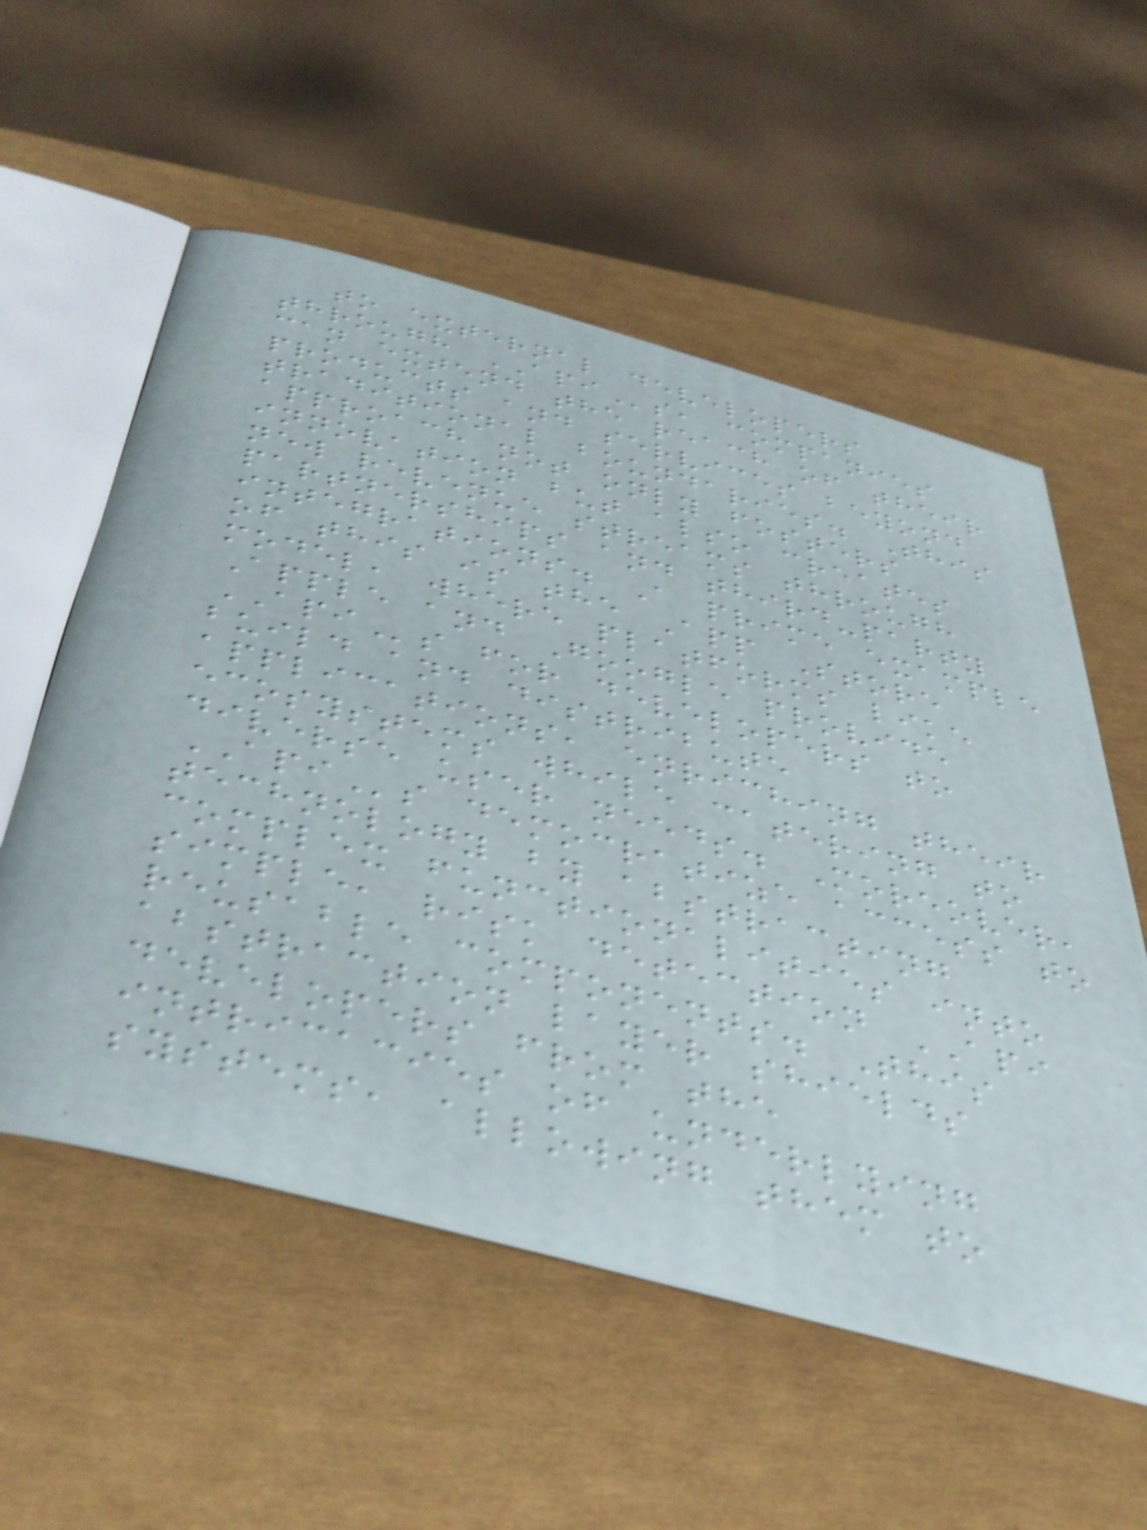to external developers
through APIs, companies
can extend the reach of their
products and services beyond
traditional boundaries. This
approach not only fosters
innovation but also creates
new revenue streams through
partnerships and third-party
integrations. A prime example
of this is the App Store
model, where platforms like
Apple and Google provide
APIs for developers to
build and distribute
applications, enriching their
ecosystems while catering to
diverse user needs. Moreover,
APIs democratize access to
technology by abstracting
complex functionalities into
simple, risk detection API
reusable components. This
abstraction layer shields
developers from the
intricacies of underlying
systems, allowing them to
